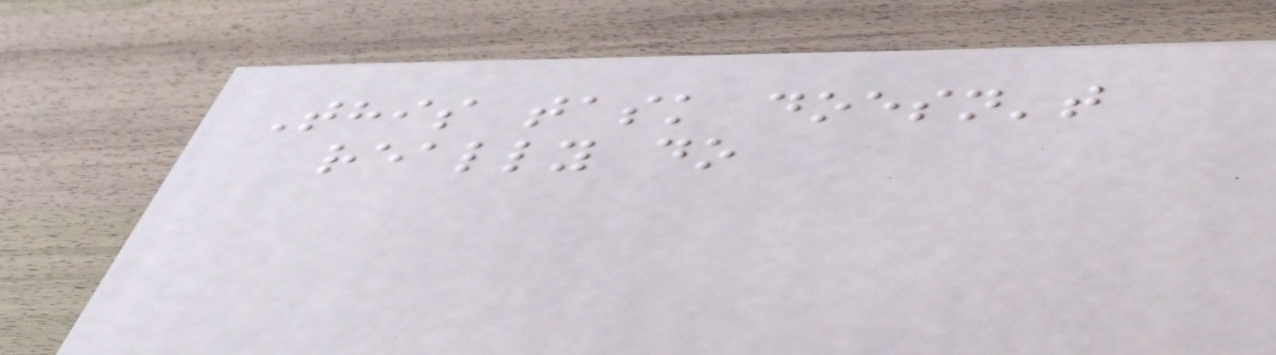This task doesn't
really do
